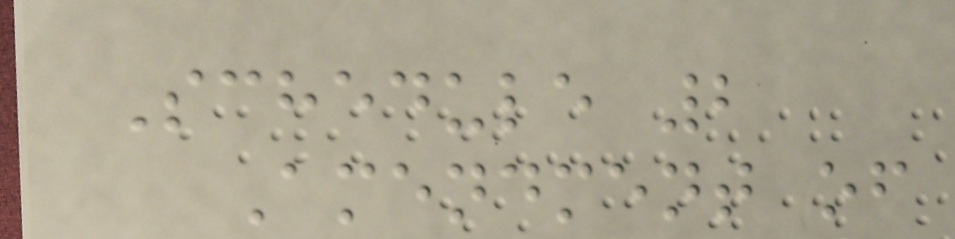Schedule 2
Amendment of
